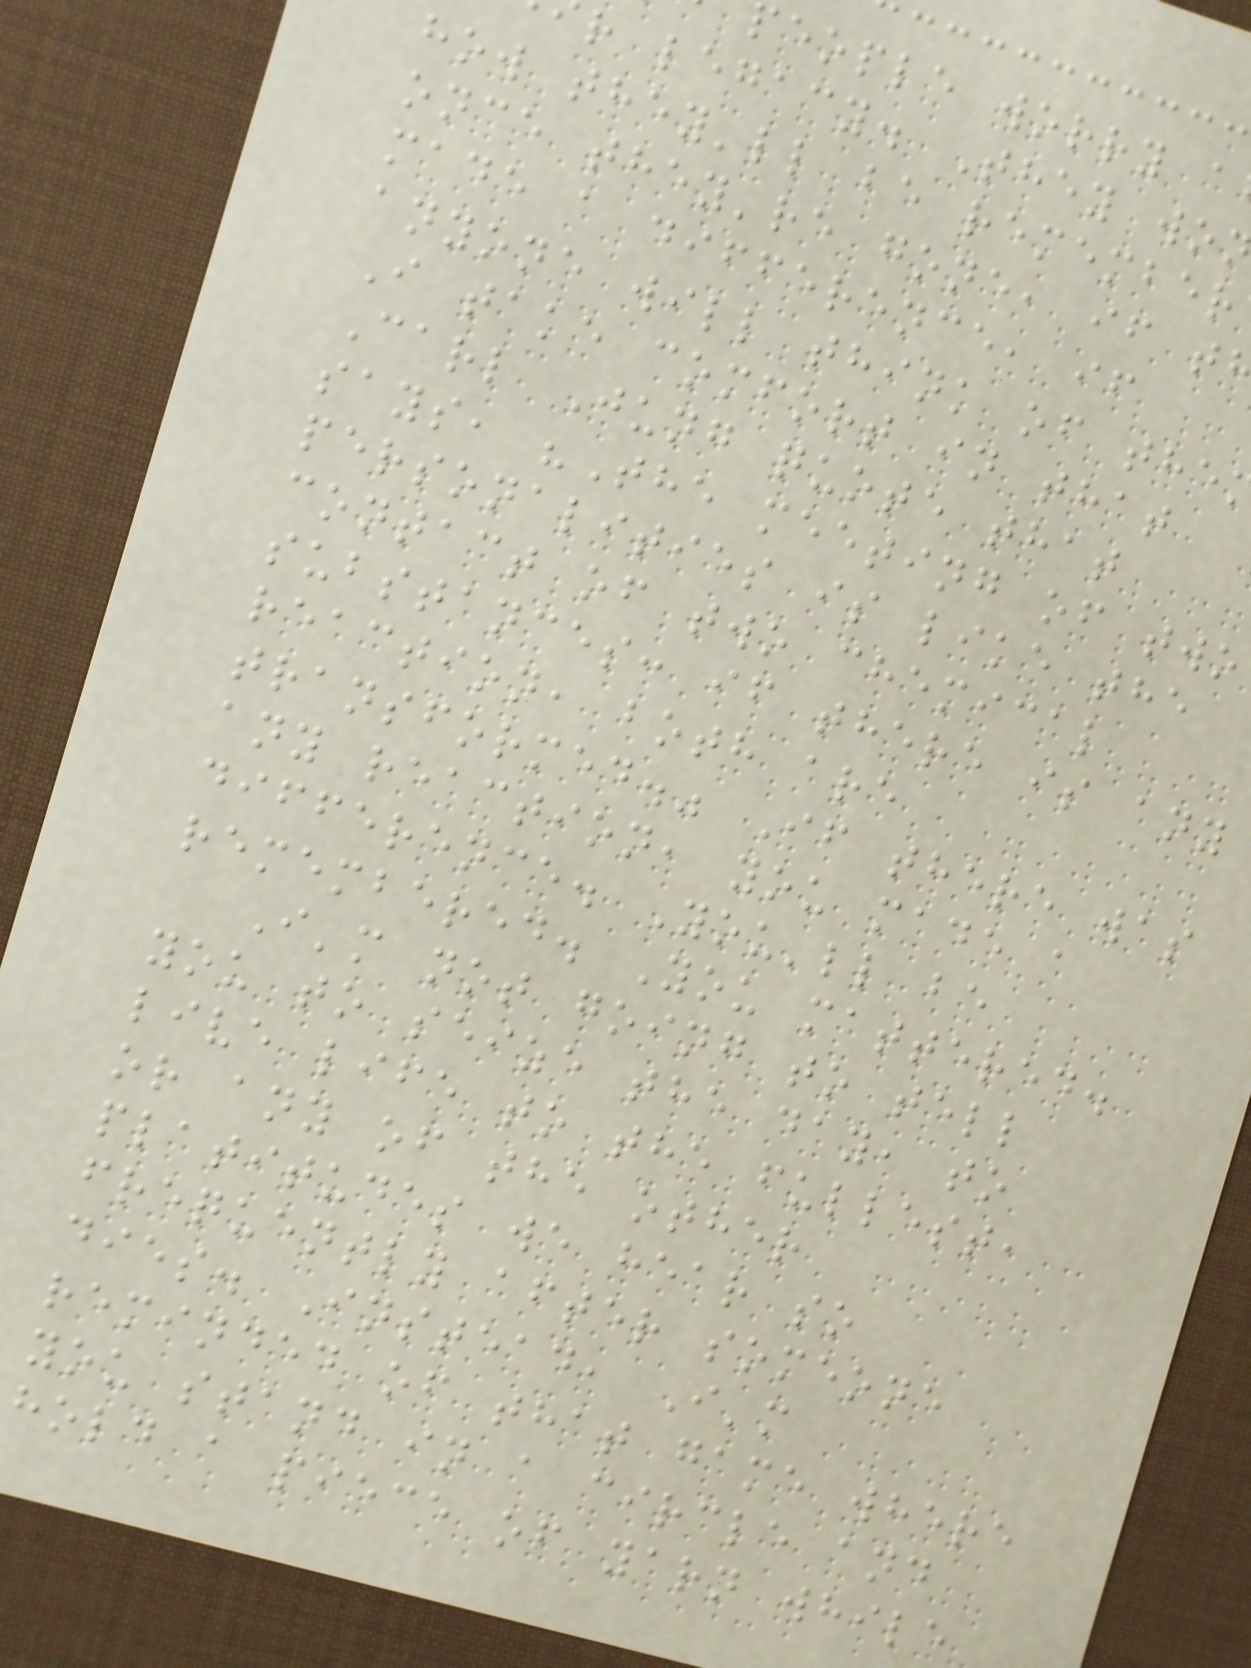people worry a
r legacy. They wo
how they'll be remember
once they're gone, if t
made a difference, if
anyone will think of the
I take comfort in that
Carl Jung quote that
says, "The meeting of two
personalities is like the
contact of two chemical
substances: if there is any
reaction, both are
transformed." If there was
any reaction, you made a
difference. You'll be
remembered. You mattered.
I'm not going to tell
you to seize the day, to
live life to the fullest,
or any of the other
platitudes we hear so
frequently after someone
dies. Instead, I'm
reminded of that game where
you stand in a circle and
hold a piece of yarn while
